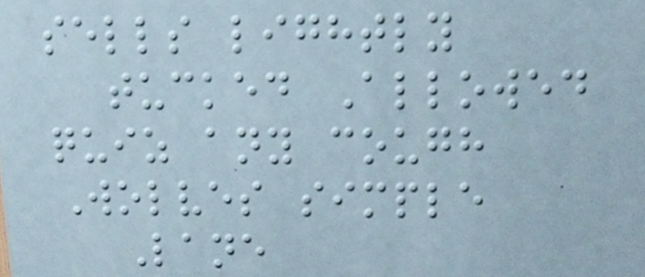sells lightly
tucked Allowed
quiz any cough
Wolves simple
Lane
